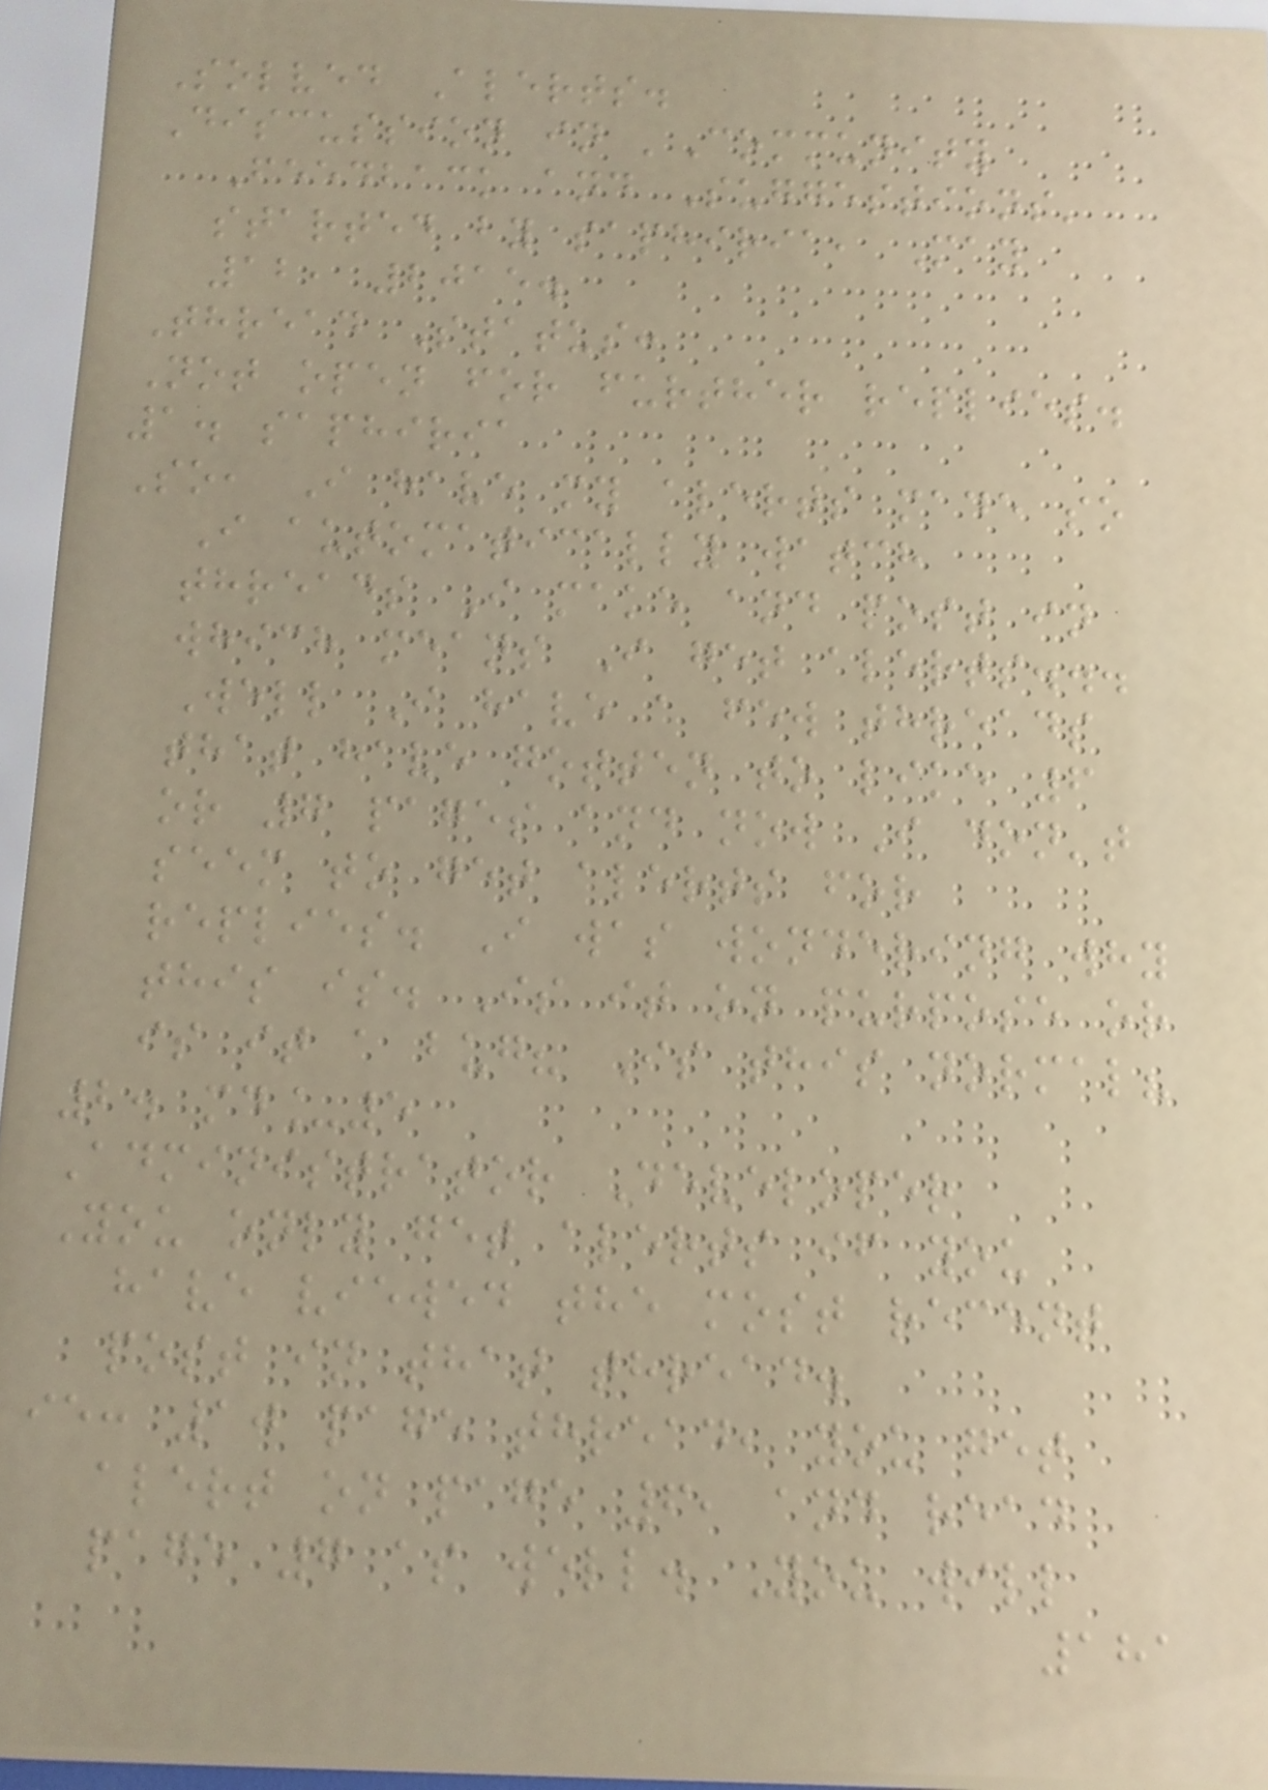Solved Alerts.
Discussion in 'Community
Feedback and Suggestions'
started by saphiria, May
12, 2015.
Thread Status:
Not open for further replies.
1. saphiria
So, I have my alerts made so
I automatically watch
threads I make and post in
which means I get alerts...
Well I have a few threads
that have gotten to like 6
or 7 pages and now I don't
seem to get alerts for
replies. I was wondering why
this is. Is it on purpose or
is it a bug? Is this normal?
2. md_5
Administrator Developer
You only get alerts if you
have viewed the most recent
post in that thread.
ie: 10 page thread, you get
alert on page 6, and read
page 7 as well. You will
181
